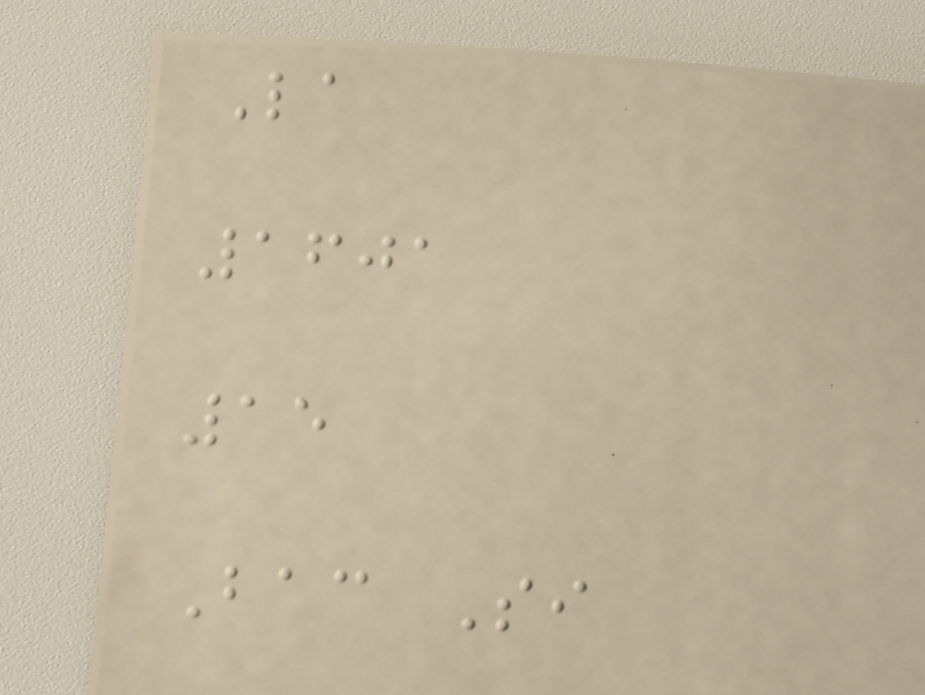La
1601
15
Bac Si
